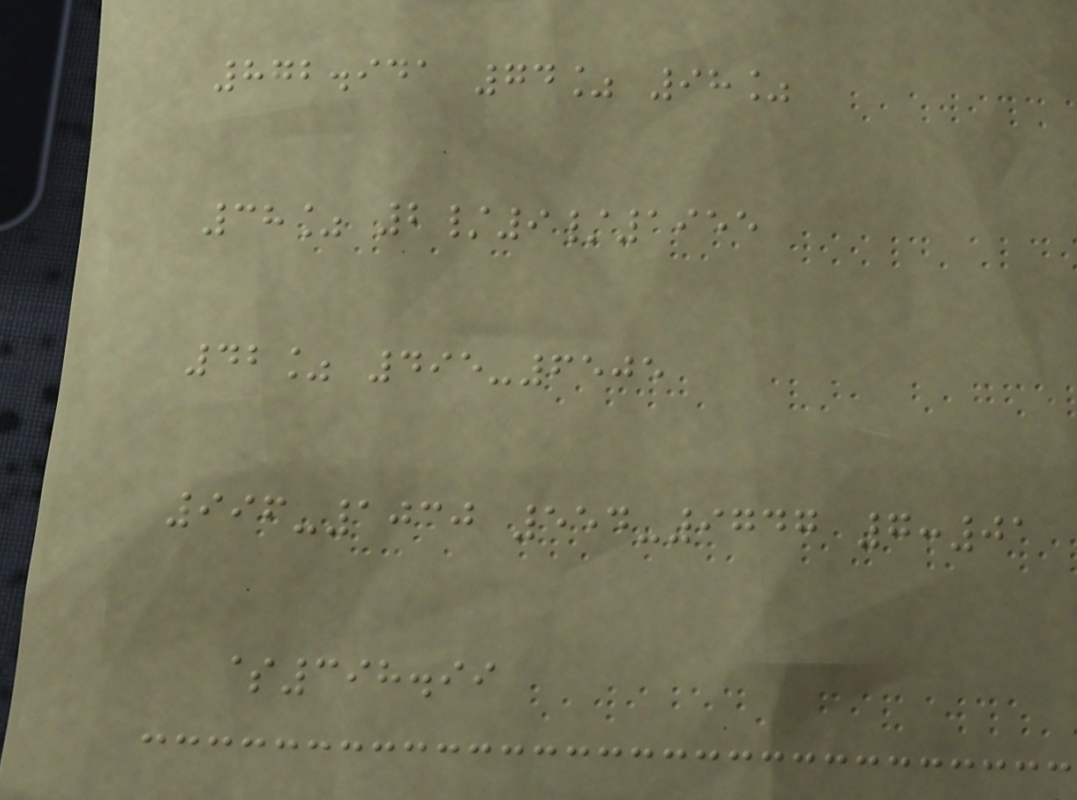872.941 74% 98%
38% 2/9/1955
42% 495-6505
996-1030 554-9747 7:01
$398.99
